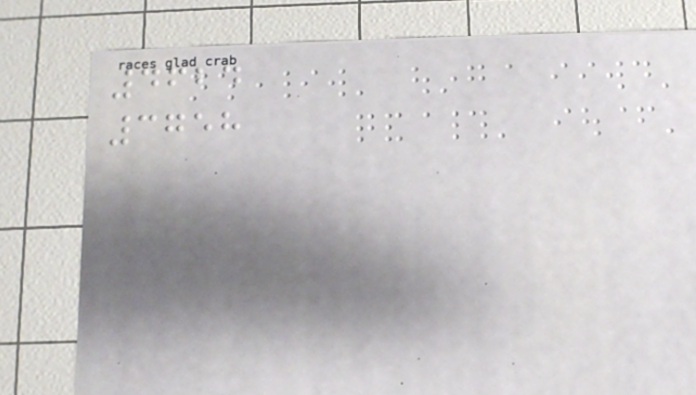4624
3758
